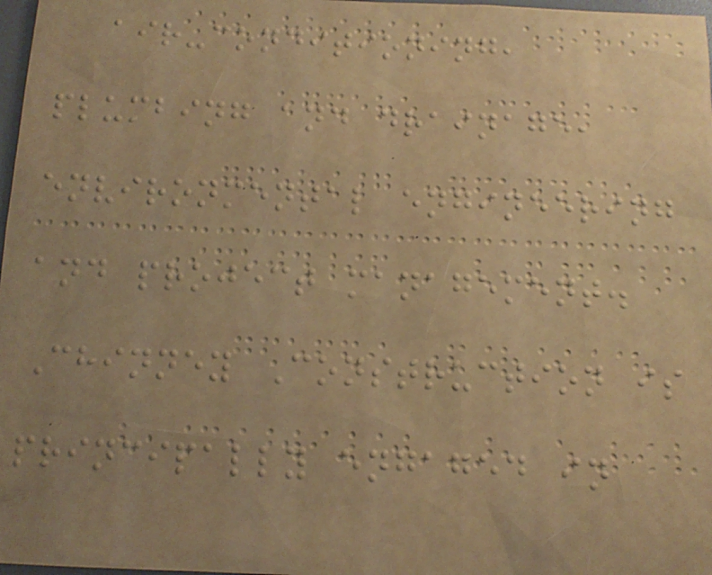air-conditioning,
plumbing and drainage,
environmental engineering
and project management.
Chinney Construction is
principally engaged in
